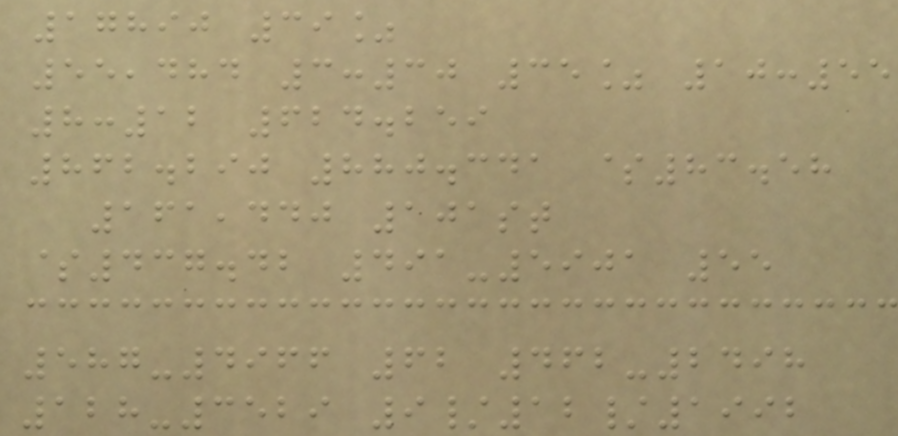17890 39%
55,484 3:30 35% 10:55
8:12 624.259
862.290 880.341 $83.58
161,440 101st
$437.42 491-5901 55
587-4966 62 462-2498
128-3529 9/12/1992
